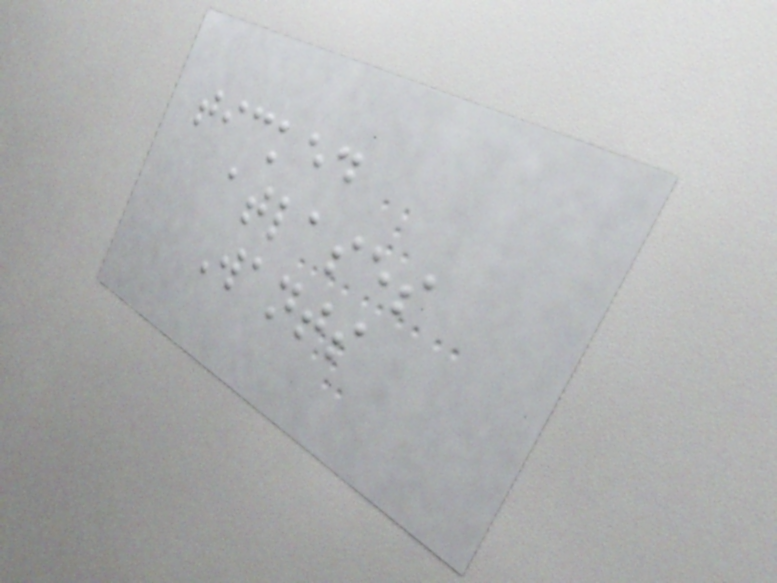ticked
atlases
Wants
